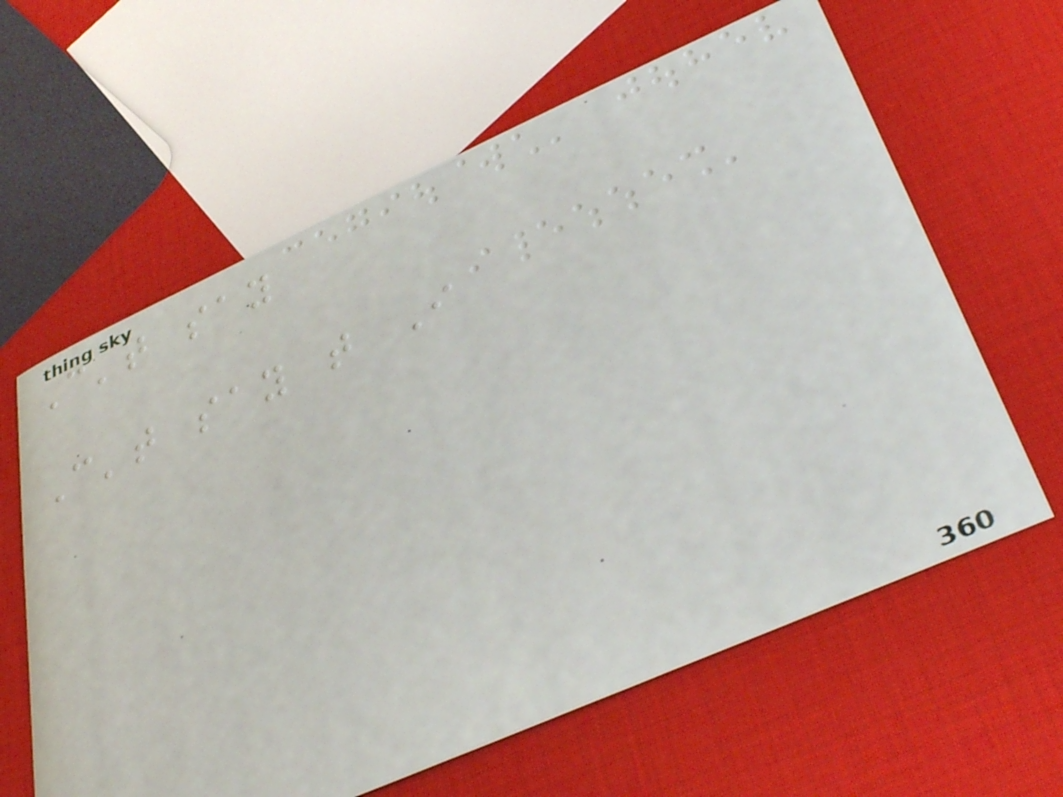Can't say
Can't say that I
